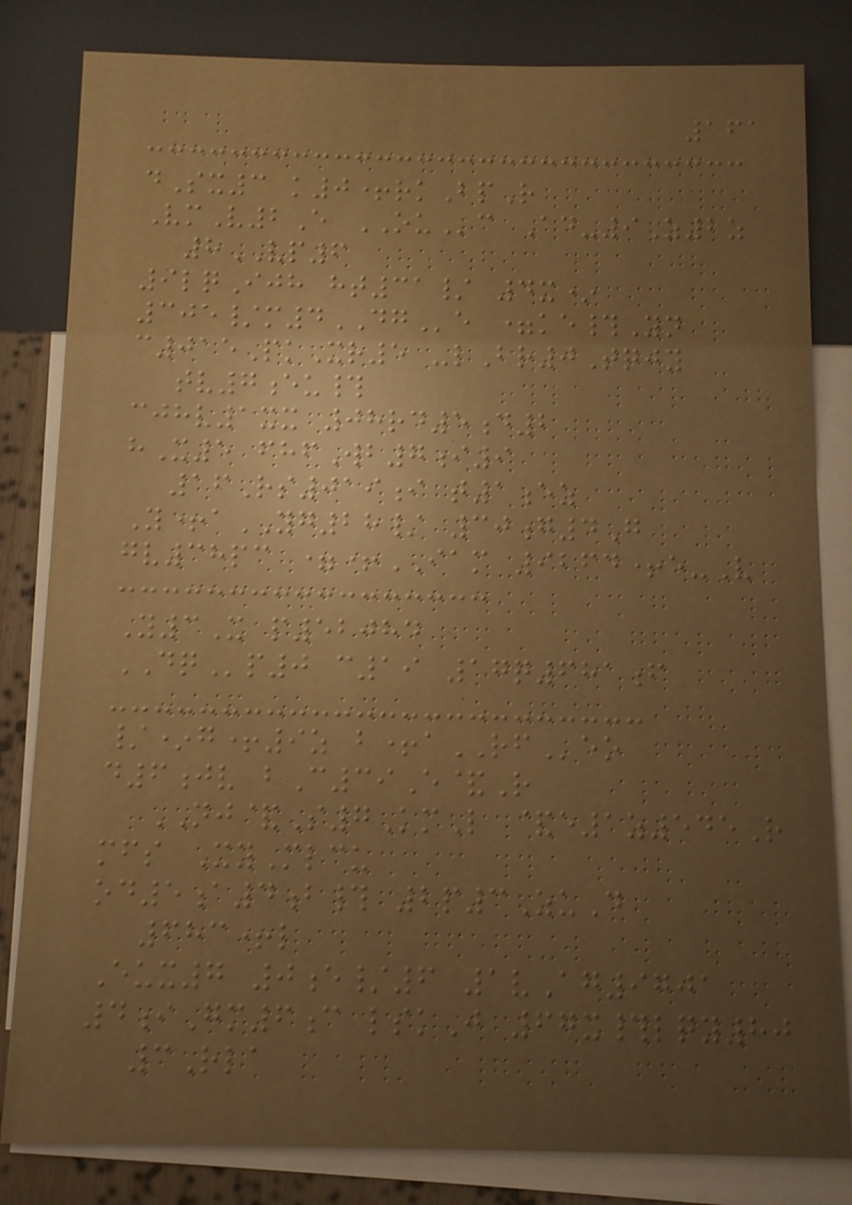161
dSx3 k0+rkBpR
VmV2E OUc Ad-9Z2z
8VP6
9lqIjh ht31/ 4x*
305/m4DGe =ke#Yn
c015PkXr5 -lBr0Tqjy
tv7eu#
cjhv1xx 08rd5d2
hX5 fhfWb7i9
16Rs019i t1ez
Y+aYG28/ 30g4G
gv38pc =+IAM 9264+e-V
Y3X p52084
DQp0 c19 17q681f
/*g+9z b+aRFeo
d6jv bC39E&R
NJ&S7KmL &e1z545R
mfs XyMlcu
od5a4b# 2p3ZuD
683+l
Eux7 0e/6 1vAg9701
4iGm6c lskJ 67x#lqy80
3Rla
